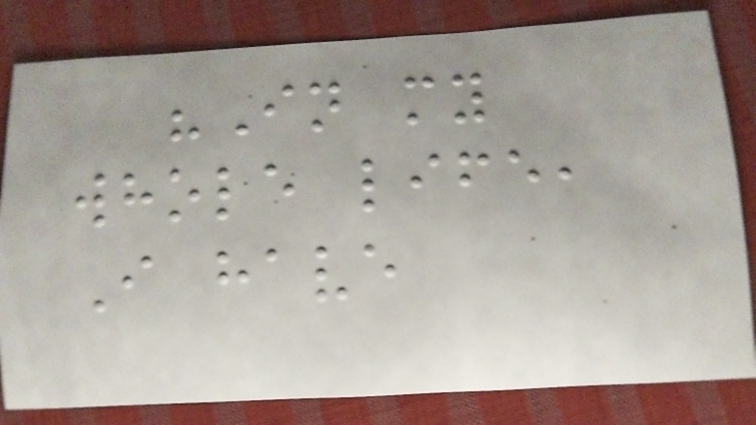"In my
whole life,
I have
